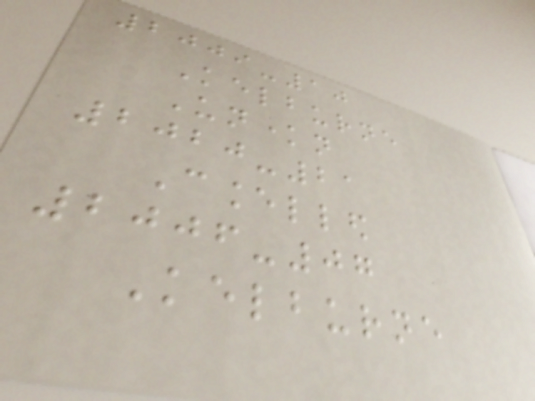2009-10
Kelburne
Unknown
2020-21
Cancelled
2006-07
Kelburne
